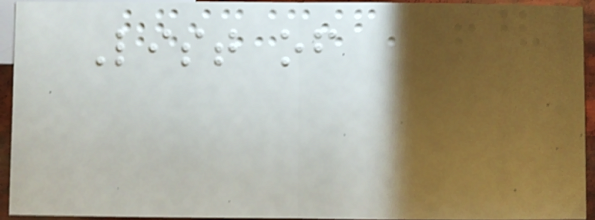List of
